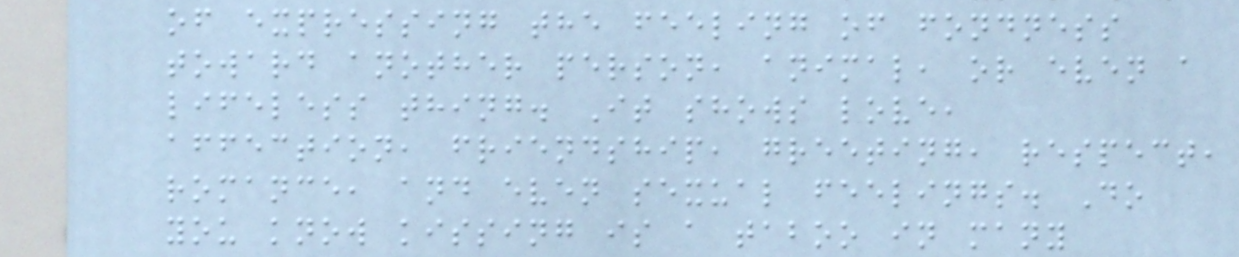of expressing the feeling of fondness
toward another person, animal, or even a
lifeless thing. It shows love,
affection, friendship, greeting, respect,
romance, and even sexual feelings. Do
you know kissing is a taboo in many
